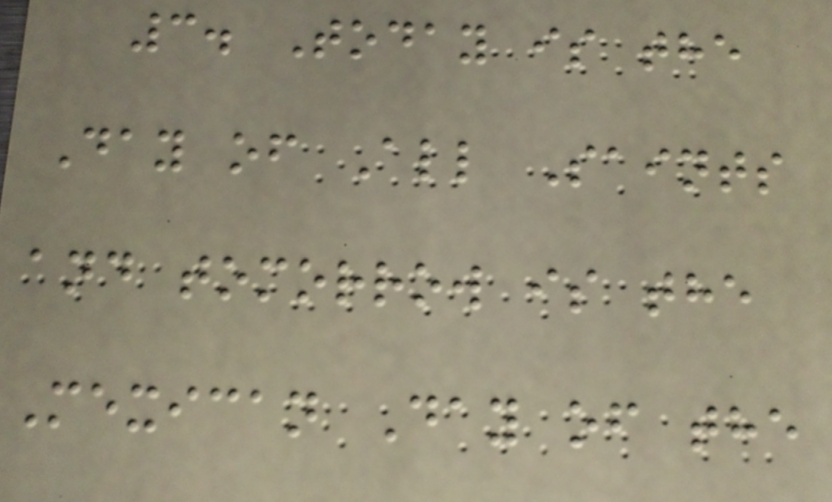3. Today is the
Day of All Saints
and tomorrow is the
Mexican Day of the
